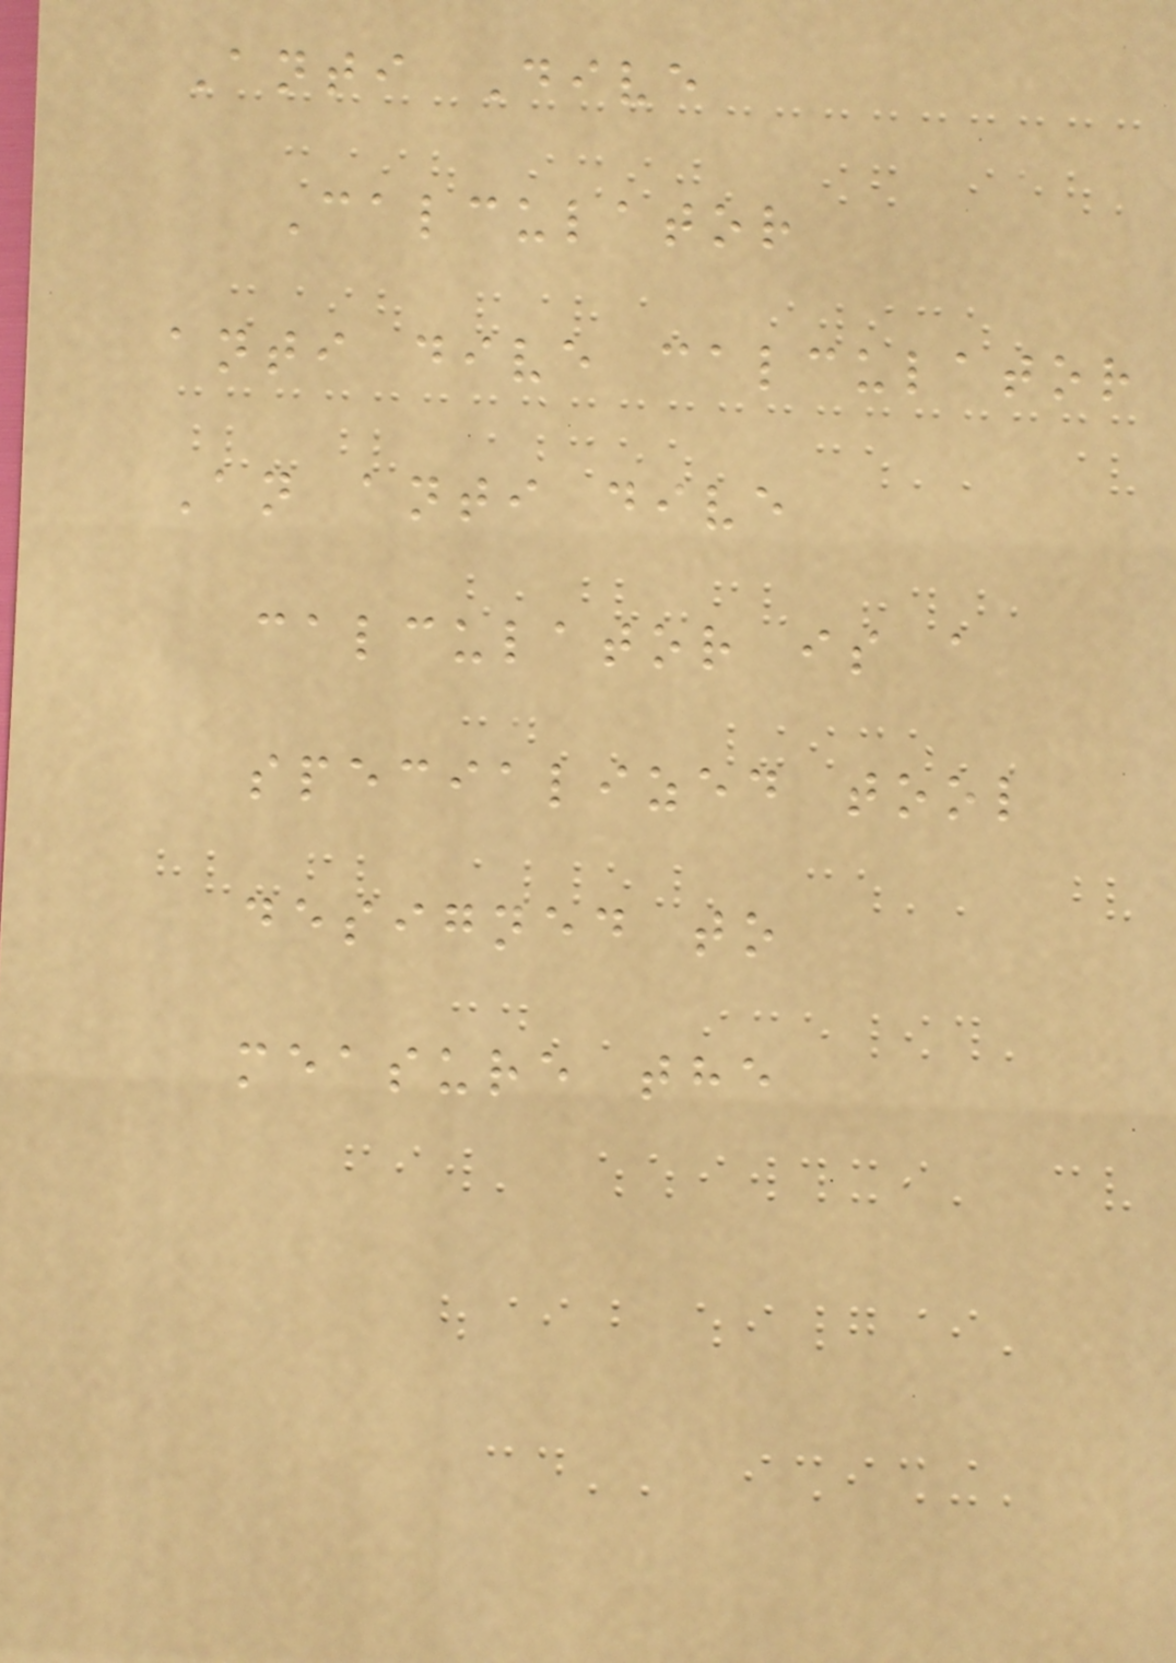Anti Dive
Calculator
anti dive calculator
An anti dive
calculator is a
specialized tool
designed to
measure the
